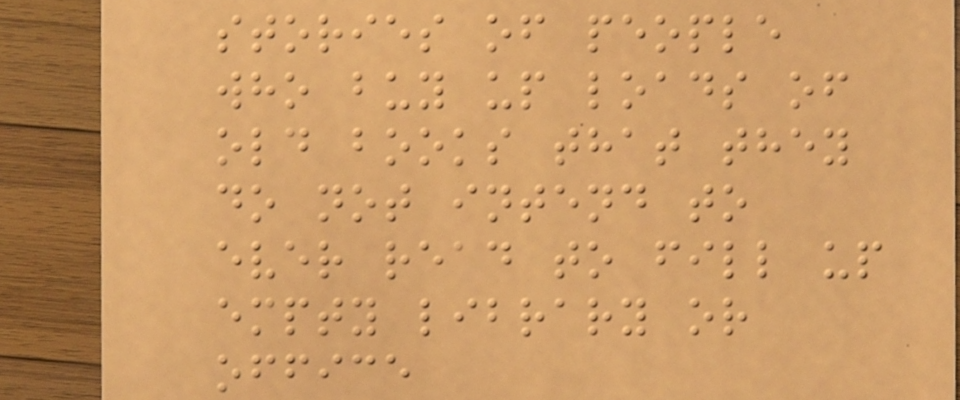stories of people
who buy up loads of
old books that they
do not intend to
ever read to fill up
empty library or
office
